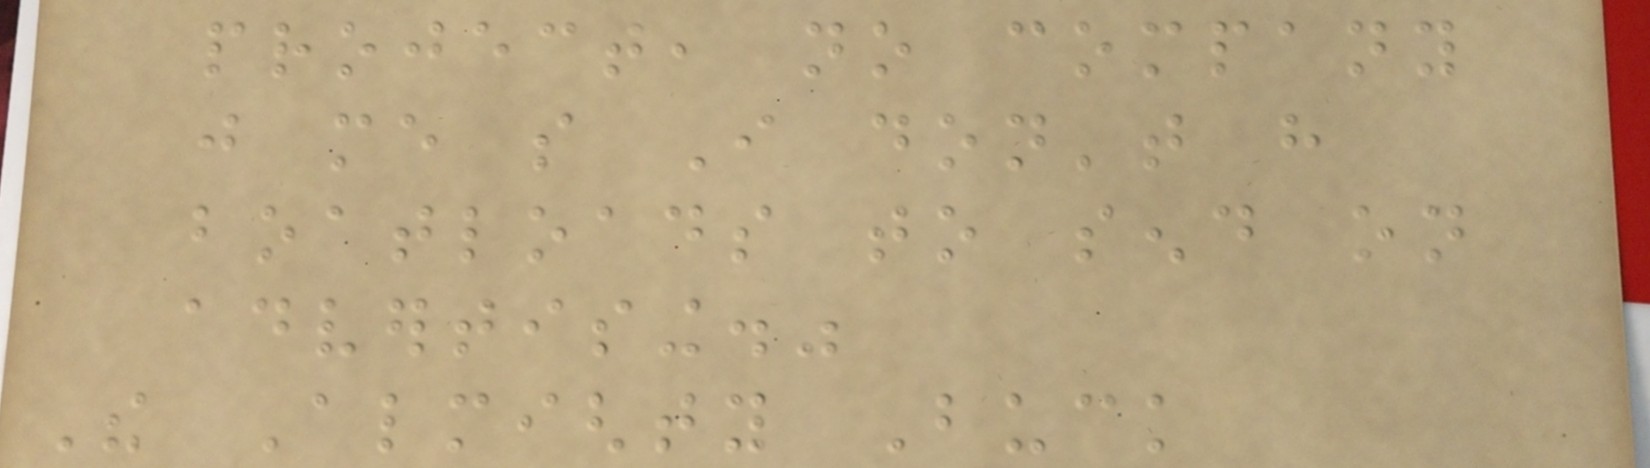project, no company
just me so I don't have
boatloads to send on
advertising."
The Almighty Buck
